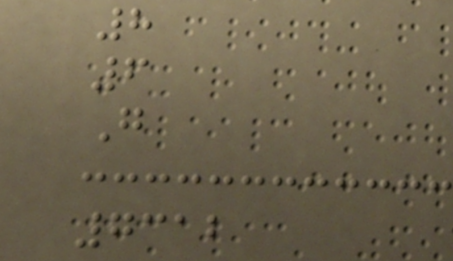8
6
G
7312
